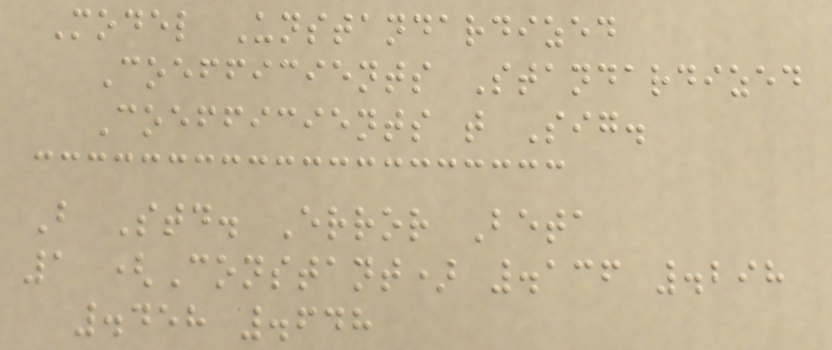Model Unstandardized
Coefficients Standardized
Coefficients t Sig.
B Std. Error Beta
1 (Constant) .136 .298
.458 .648
